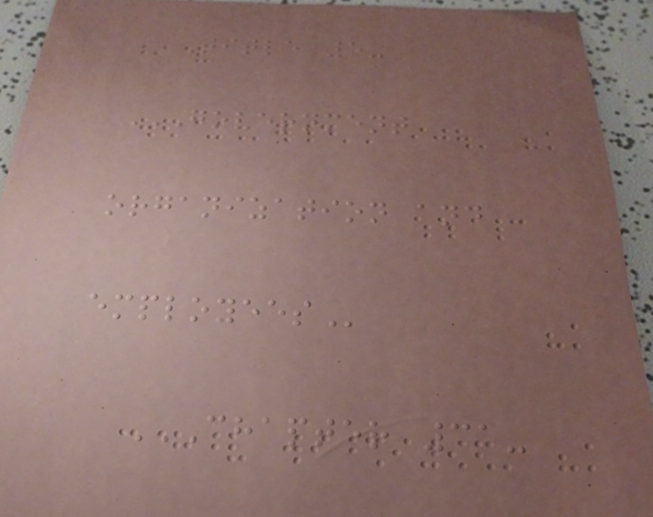Title 5-
GOVERNMENT
ORGANIZATION AND
EMPLOYEES
CHAPTER 31-
